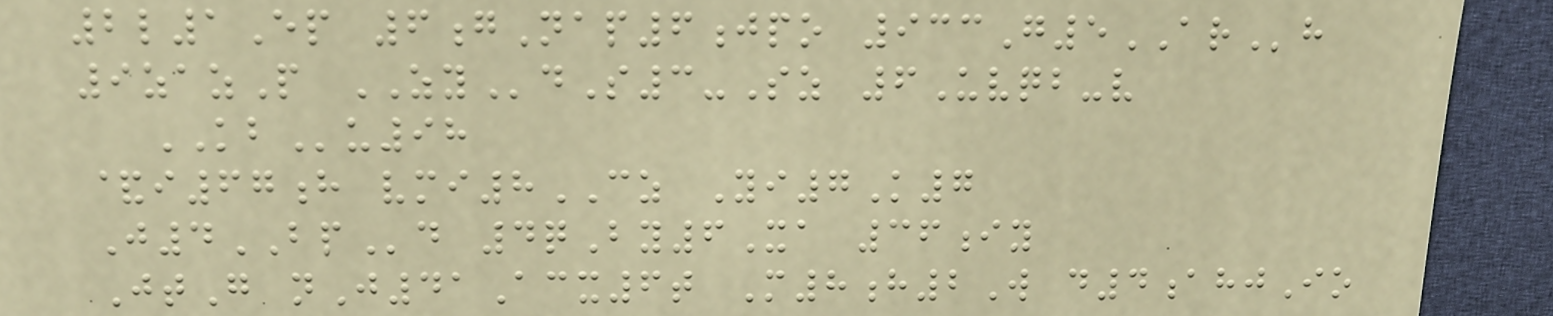2l1Ep 6gNap6jpo 933G5ARh
9zazP ZYdS3-Sz 6Uvqb-v
KBu98
&i67h vmi8CZ Yi7K7
J4BPd 4qBy6Xa 36iy
JtG nJ41Acx6t M8h2W d4ahjIo
